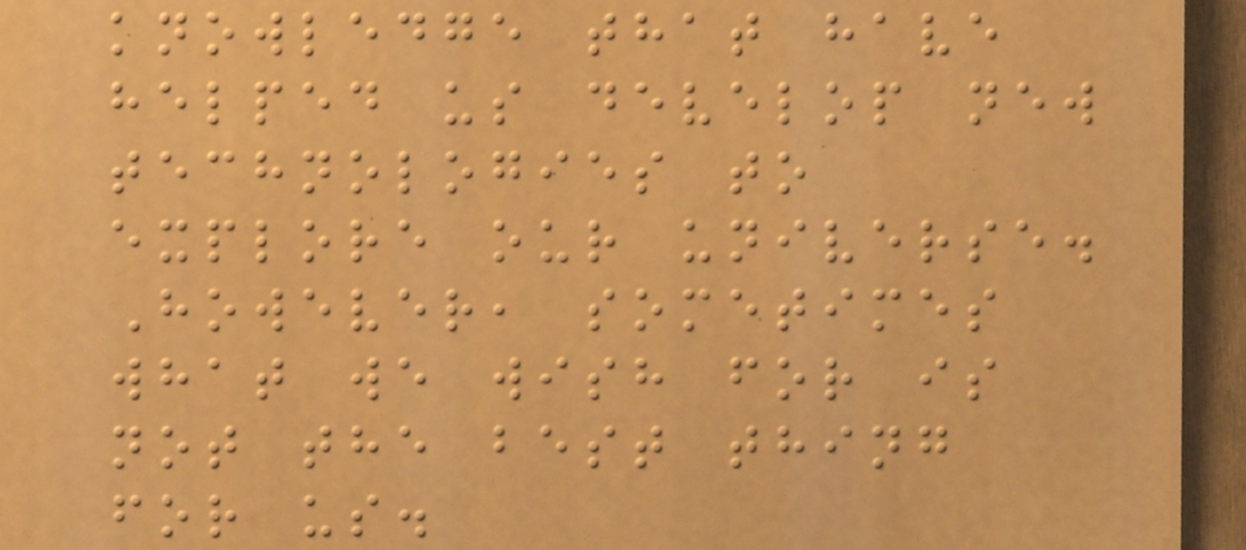knowledge that have
helped us develop new
technologies to
explore our universe.
However, sometimes
what we wish for is
not the best thing
for us.
